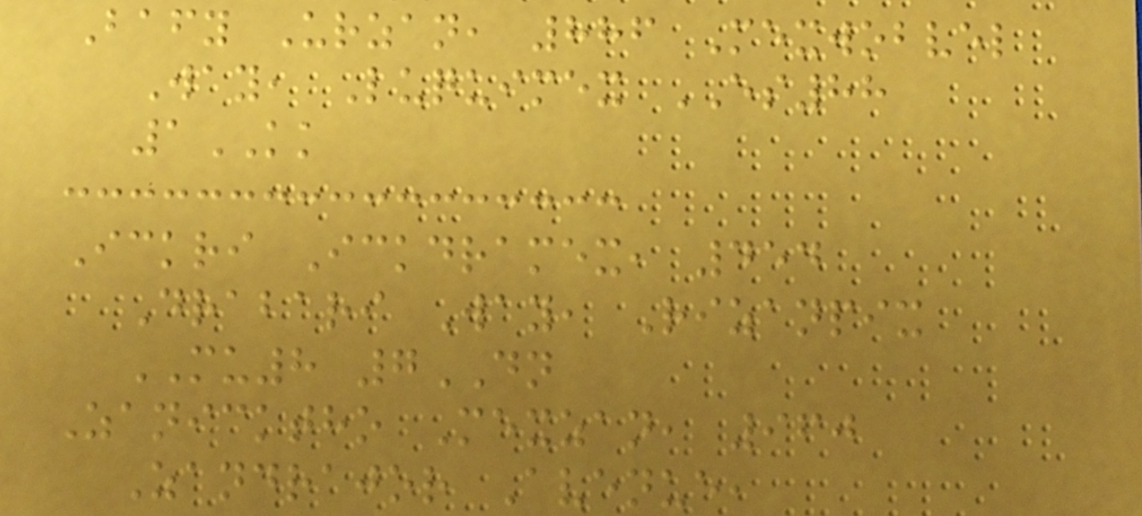Bafy Urzan, 886 Mexwobvel
Way, Luquimex ES88
1KK
Ickri Ickdramex, 454
Drabari Way, Rizanpix
MU8 7DN
Zanicktho Mexzan, 960
Zandrajor Avenue,
